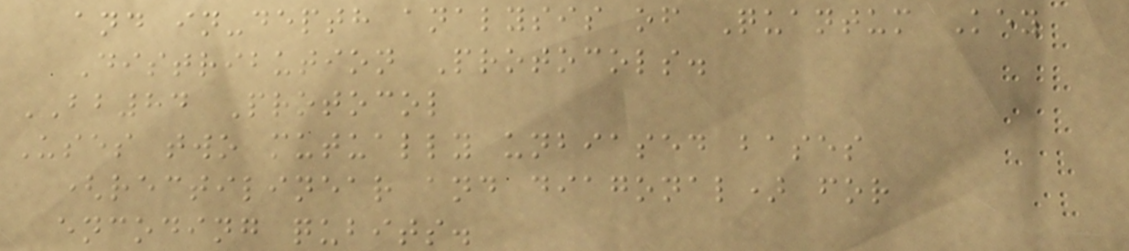and in-depth analysis of Quantum Key
Distribution Protocols.
BB84 Protocol
Uses two mutually unbiased bases
(rectilinear and diagonal) for
encoding qubits.
